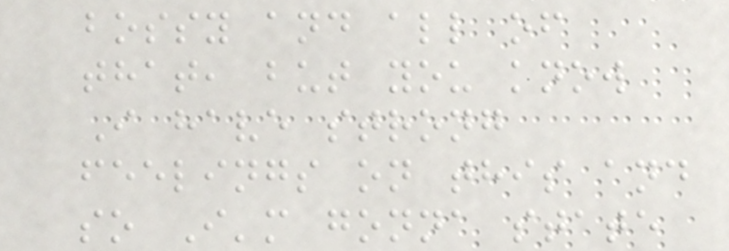bossy and all of
that, but you know
I have strong
feelings on this and
so I'm gonna state
